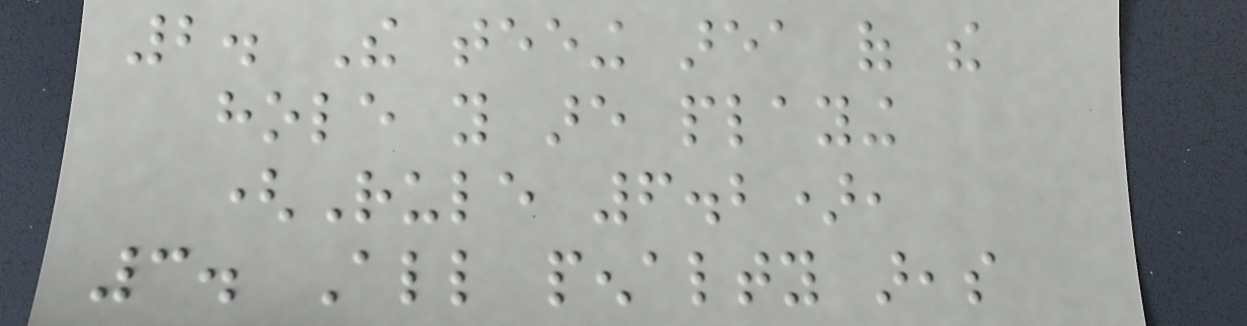2. The teeing area of the
hole you are playing
(Rule 6.2),
3. All penalty areas
